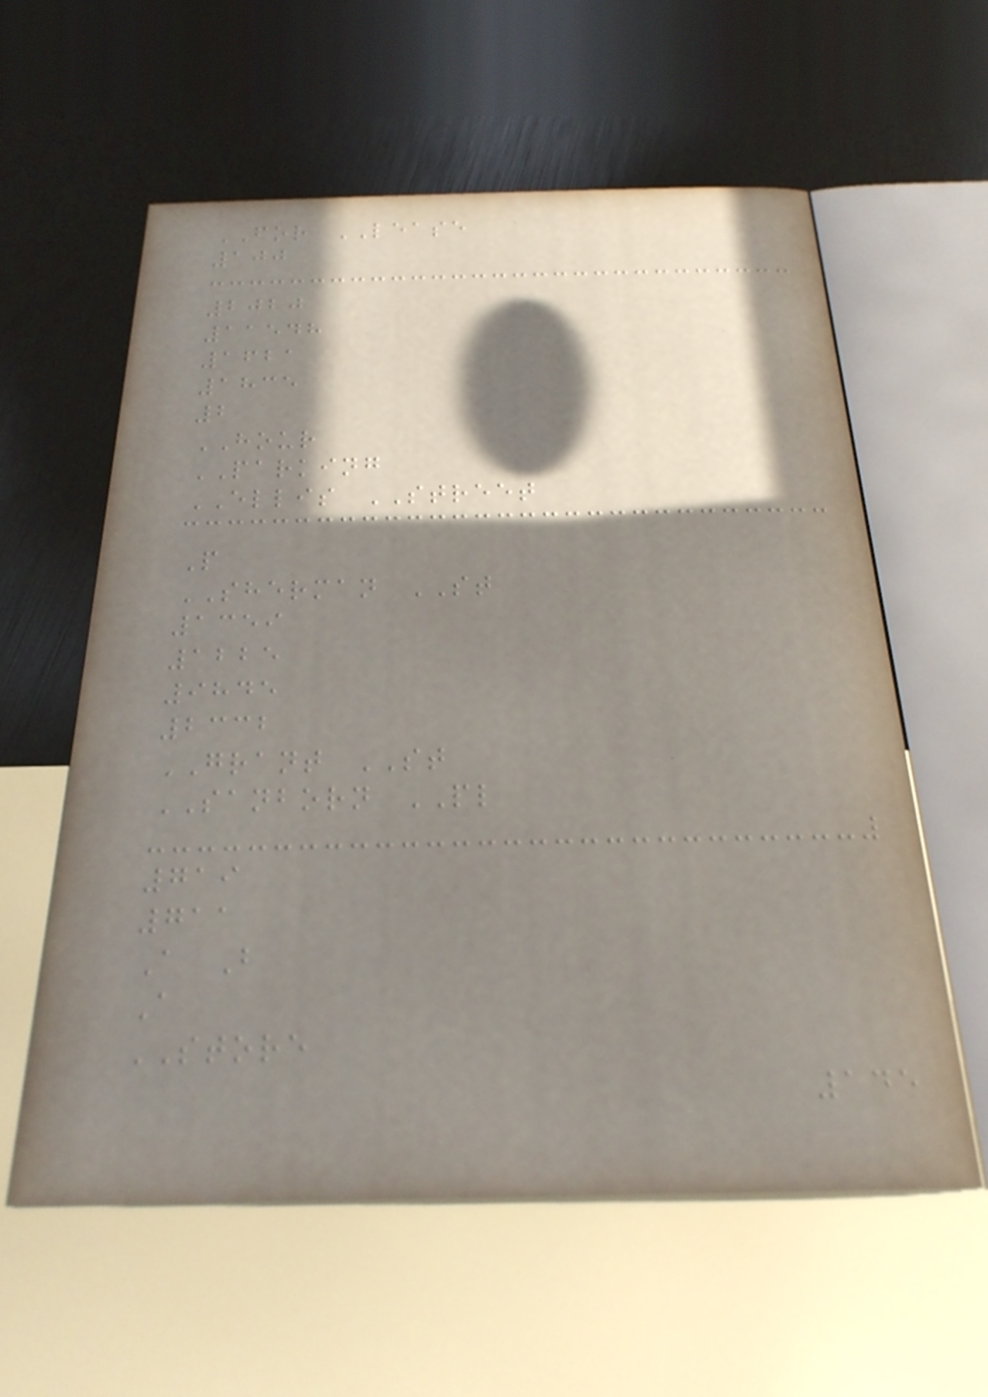FOR LEASE
100
2020
11548
1621
1835
2
HOUR
PARKING
ELLIS STREET
P
SHERMAN ST
1359
1225
9845
2332
GRANT ST
SANBORN PL
719
711
A B
A
STORE
145
